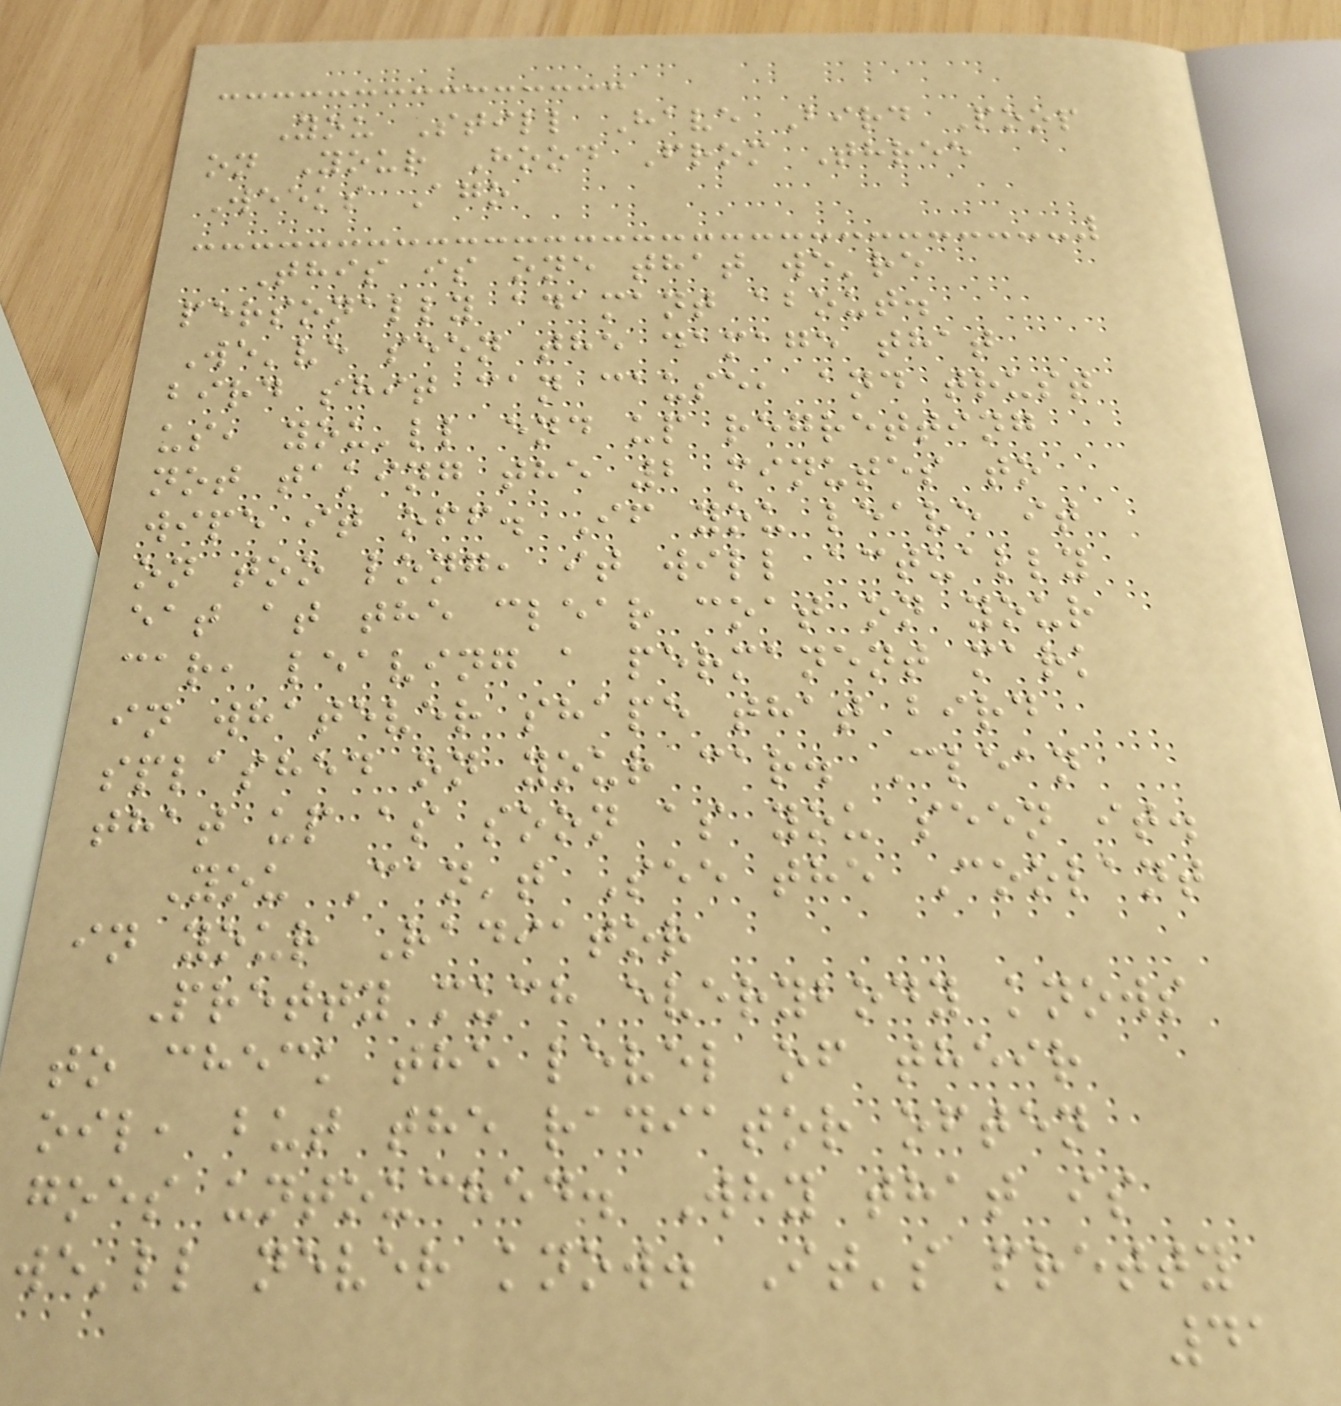You Still Have Bird Poop
on Your Hood From Three
Weeks Ago
This is one that we're
personally adamant about.
We've seen the damage that
bird shit can cause, and trust
us, you'll end up regretting
not taking the 2 minutes to
wipe it off. If you leave it
on too long, it will actually
eat at the clear coat on your
car, leaving a permanent mark
in whatever shape that bird
splashed on your car. Clean
that up as soon as you seen it.
You Can't See the Coolant
in your Radiator
Pretty much everybody knows
to check the level of their
oil, but the radiator often
goes untouched. Why that is
we'll never know. It's pretty
41
